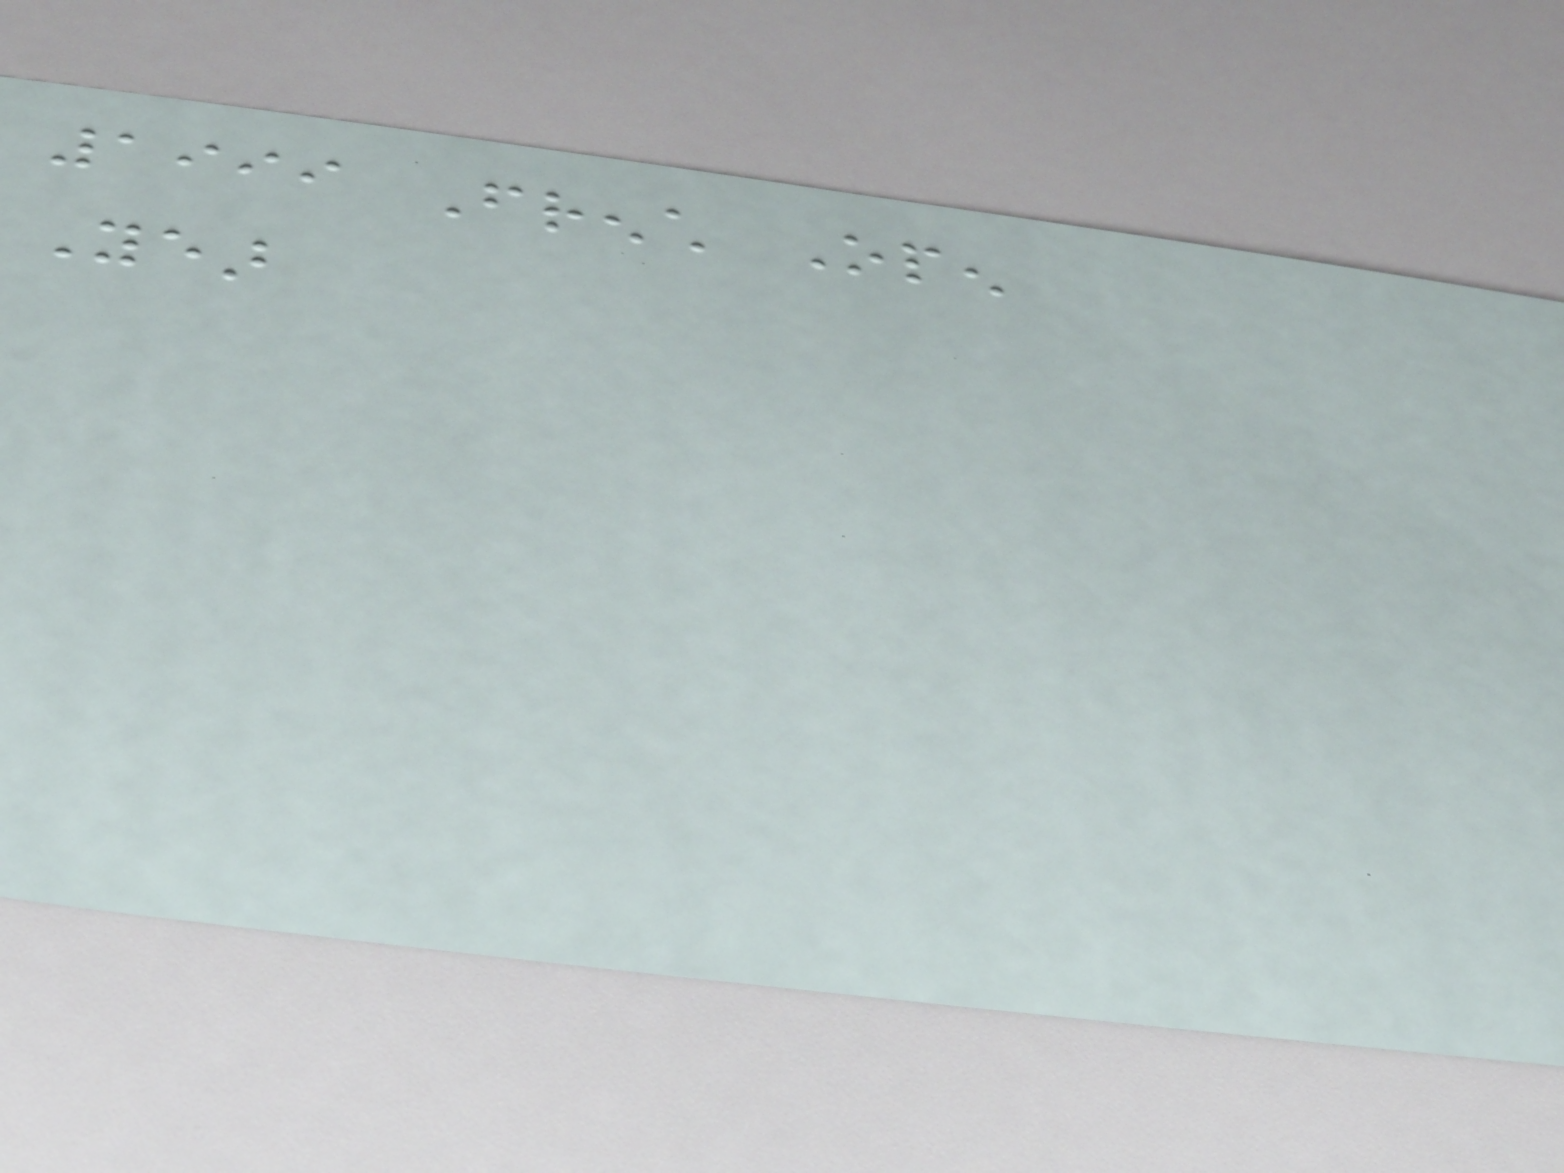1999 French Open
Year
